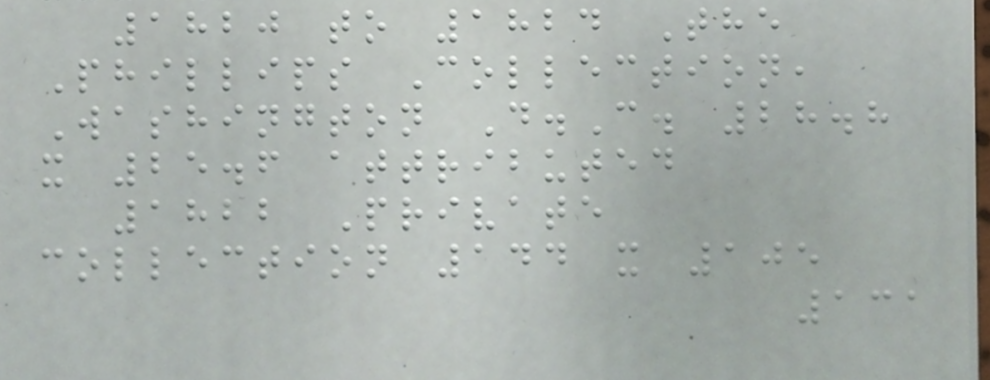1820 to 1824 The
Phillips Collection,
Washington D.C. 28.8
x 25.6 attributed
1822 Private
collection 144 x 105
131
